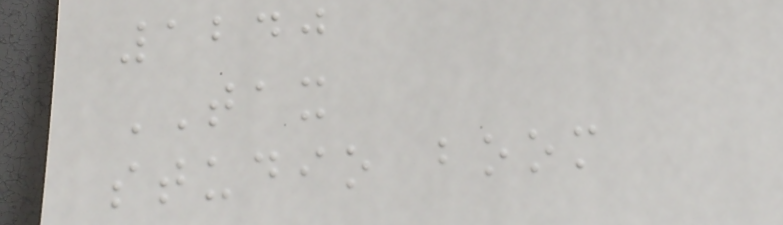1240
TAX
studio boom
